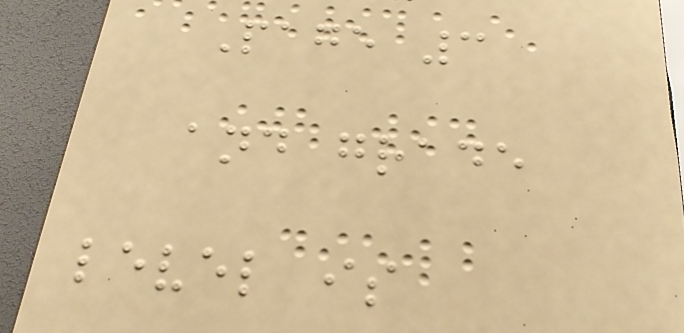Page 3
and grade
level is
